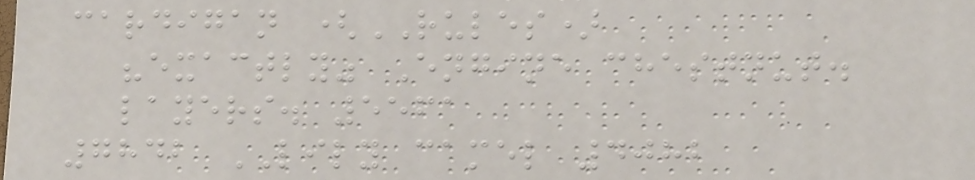cardigan (RULES)
"exactly" Engine chestnut.
layers. 5561
7842 LILY camel 4082
